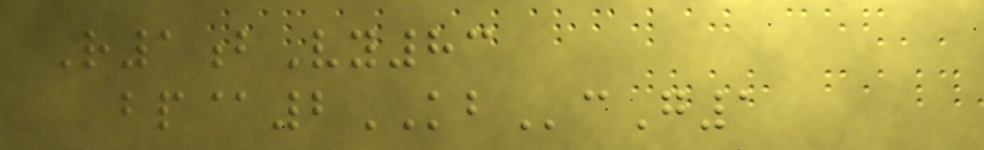R1bVy83
bp@2KBcG1
